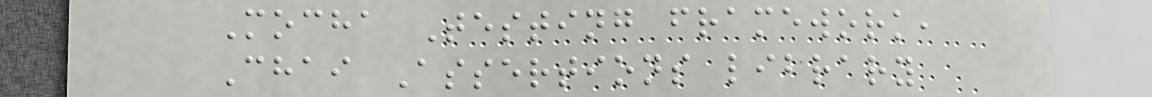Mocha Testing framework,
Chai Assertions library
